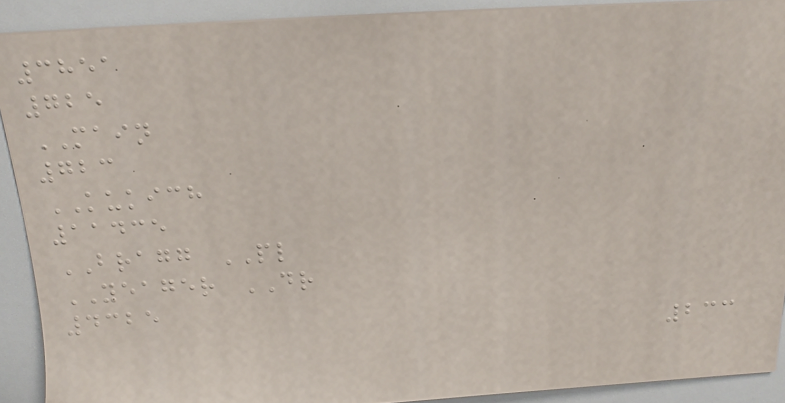3851
725
MAIN
723
KUKICH
11435
BRAGG PL
YEAGER DR
4325
233
